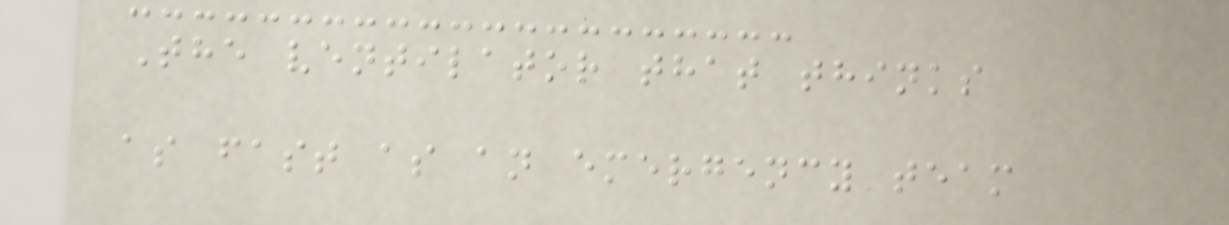The ventilator that thinks
as fast as an emergency team
